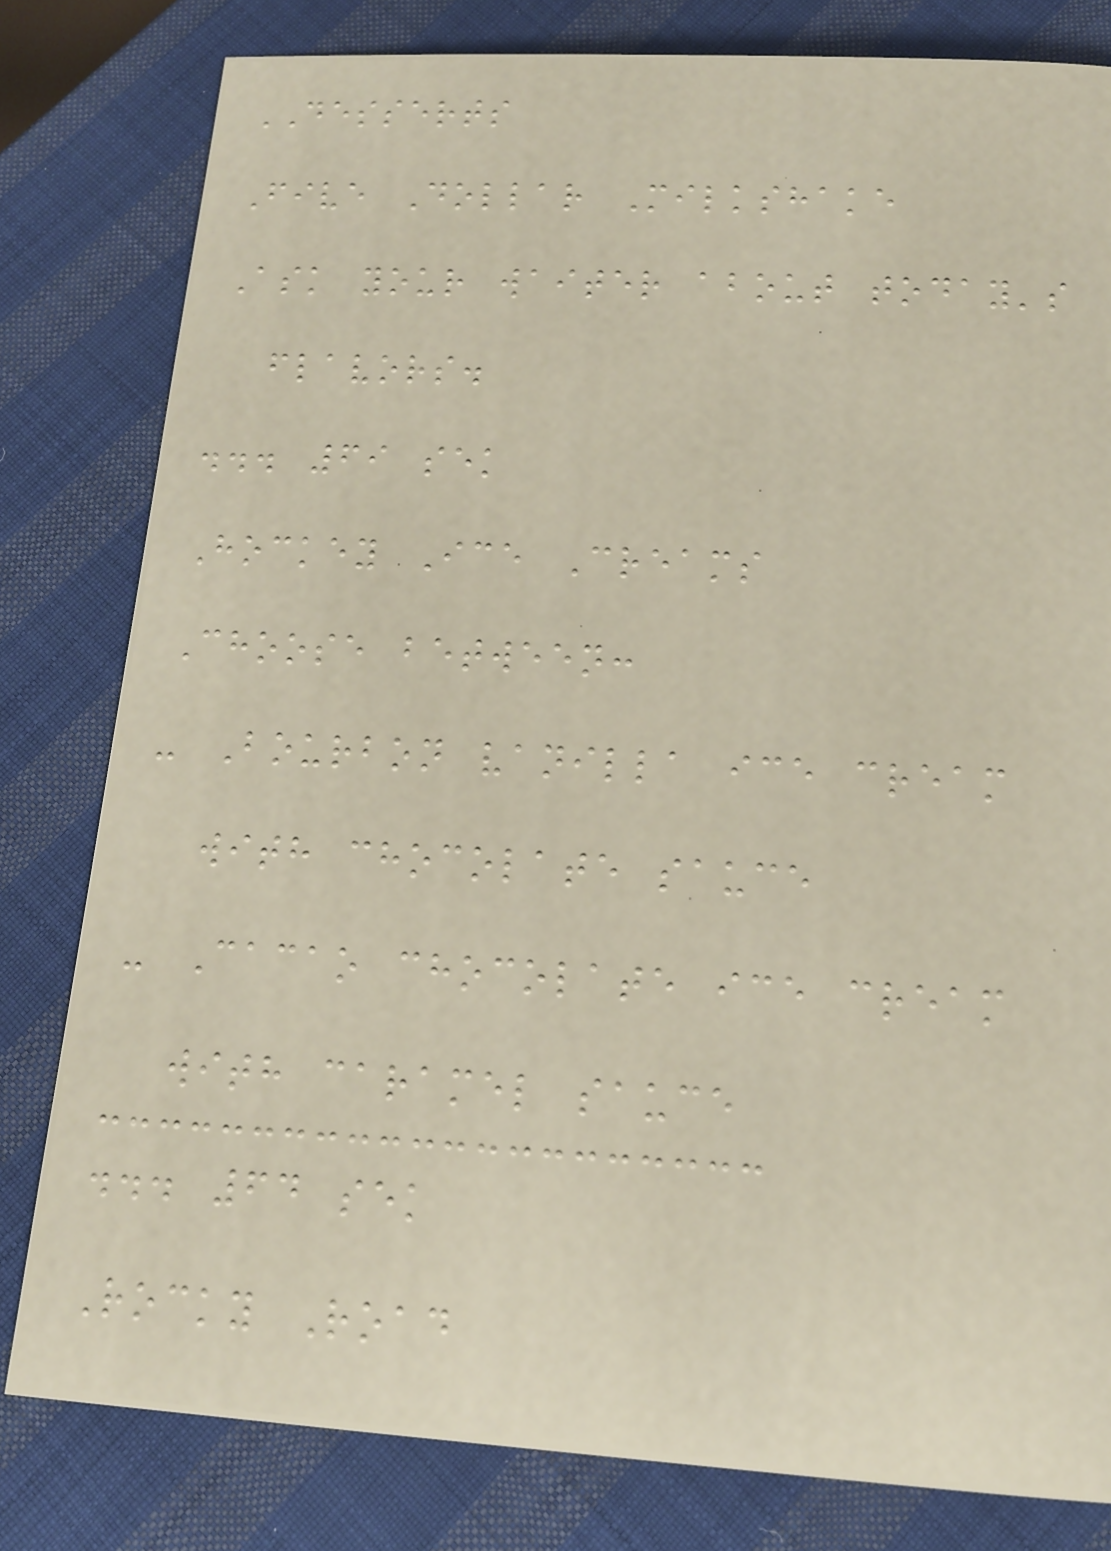DESSERTS
Five Dollar Milkshake
Ask your waiter about today's
flavors.
... 69 sek
Hockey Ice Creams
Choose between:
- Bourbon vanilla ice cream
with chocolate sauce
- Cacao chocolate ice cream
with caramel sauce
... 64 sek
Rocky Road
